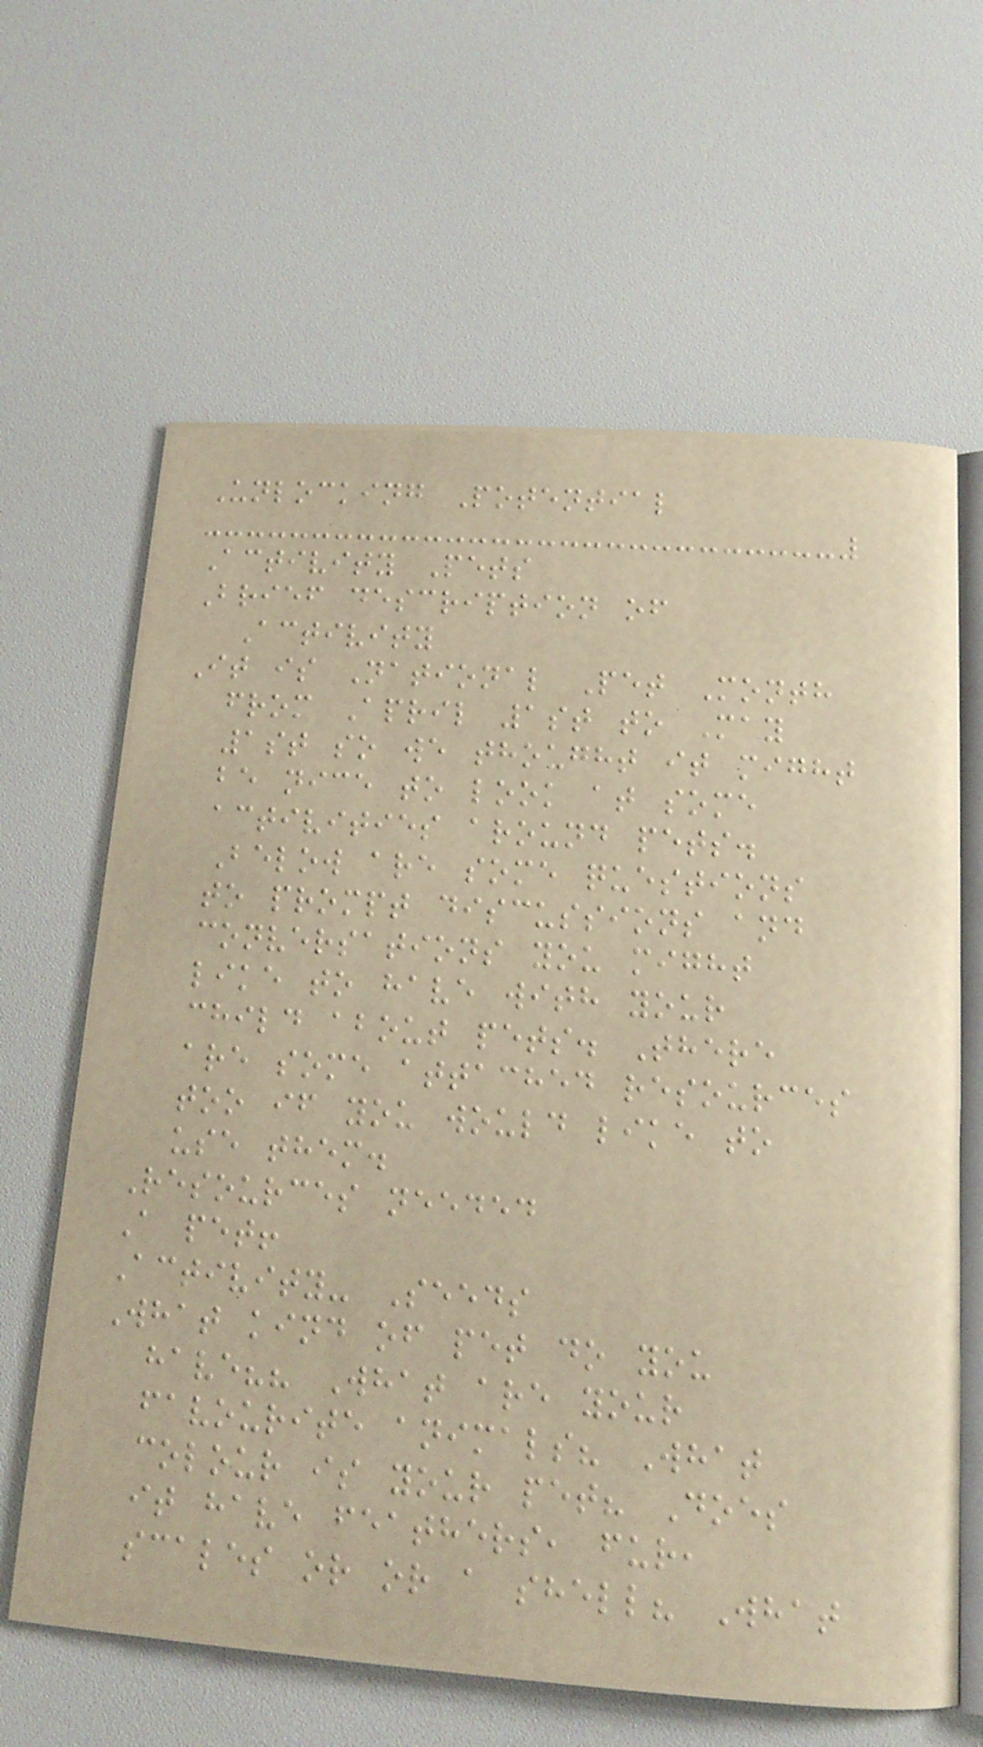Unlocking Potential
Activity Pets
Brief description of
Activity
It is National Pet Month
from April 1st to May
1st so we thought it might
be nice to look at some
activities around pets.
Below are some questions
to prompt discussions and
conversations you might
like to have with your
child about pets. There
are some attached resources
too if you would like to
use them.
Resources needed
A pet!
Activity- Seeds
What kind of pet do you
have?? What are your
favourite animals? What
colour is your pet? Does
it have feathers, fur,
scales or or a shell? What
